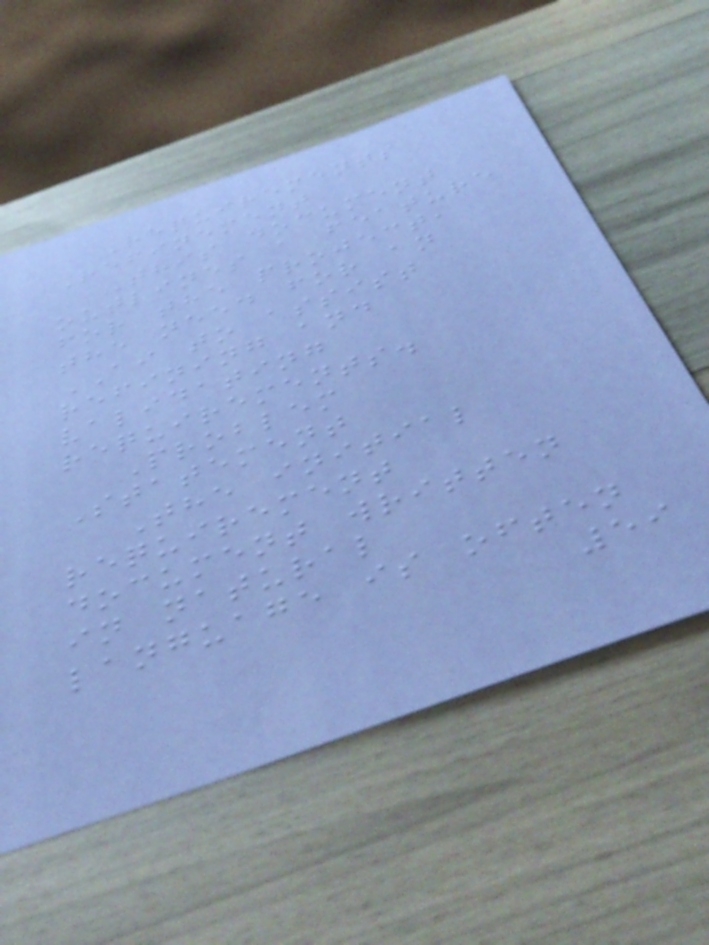Requirements
Refinement
This document
outlines a feature
for the project,
the need for an
AI to assist
refining and
validating
requirements.
Problem
Statement
The initial
requirement
document written
in natural
language is often
59
